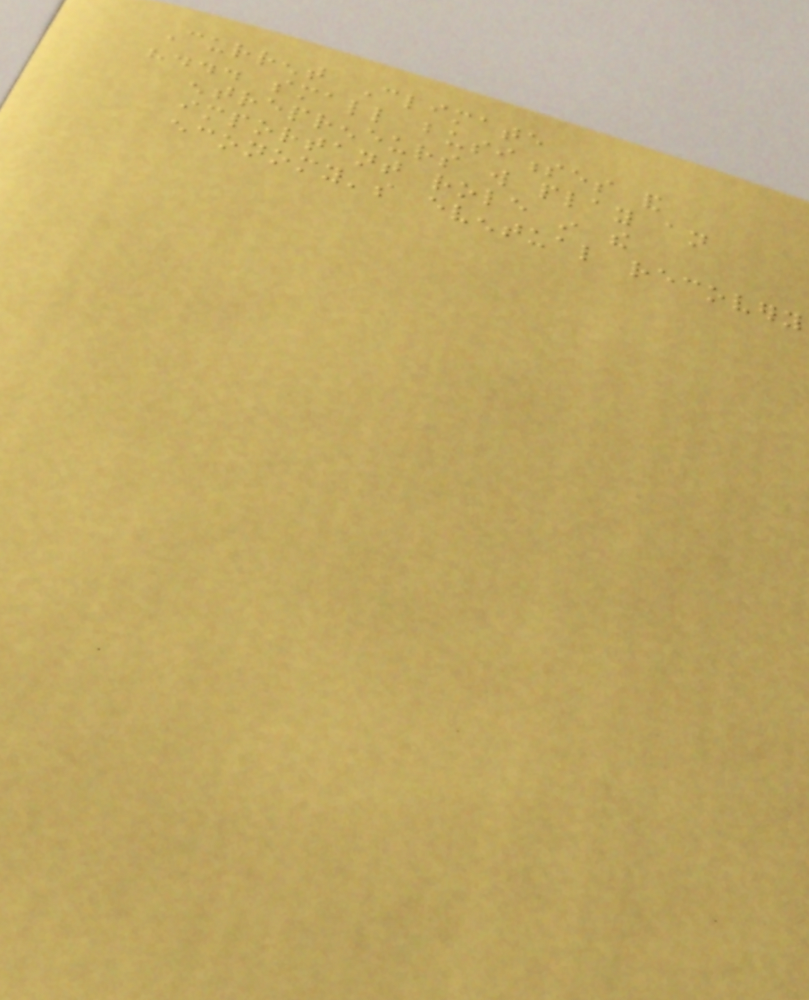Current Climate
"... small businesses and
entrepreneurs will play an
important role in the
economy's eventual recovery
